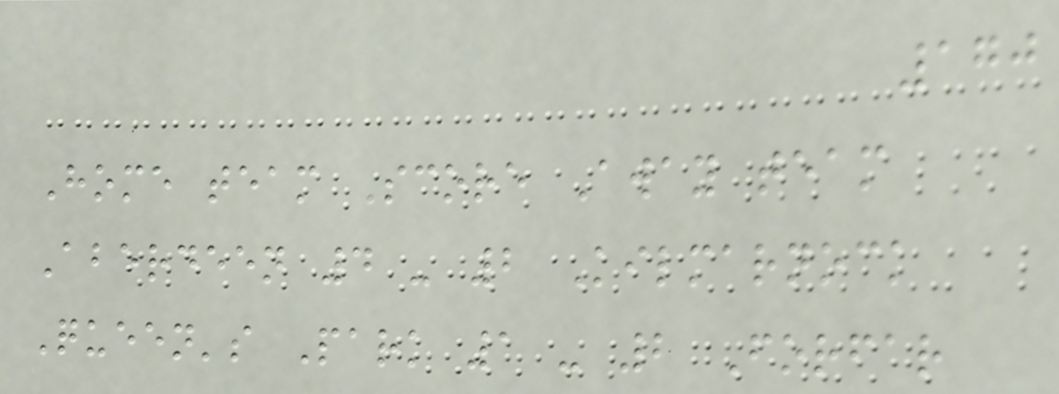170
Home team Score Away team
Aberdeen 4 - 2 Kilmarnock
Queen's Park 1 - 2 Forfar
